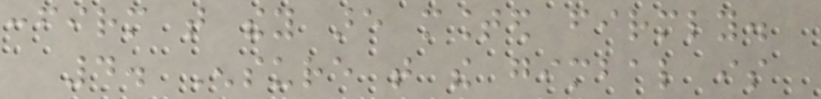confirm that they are mounted firmly.
4. Ensure that the gimbal is
